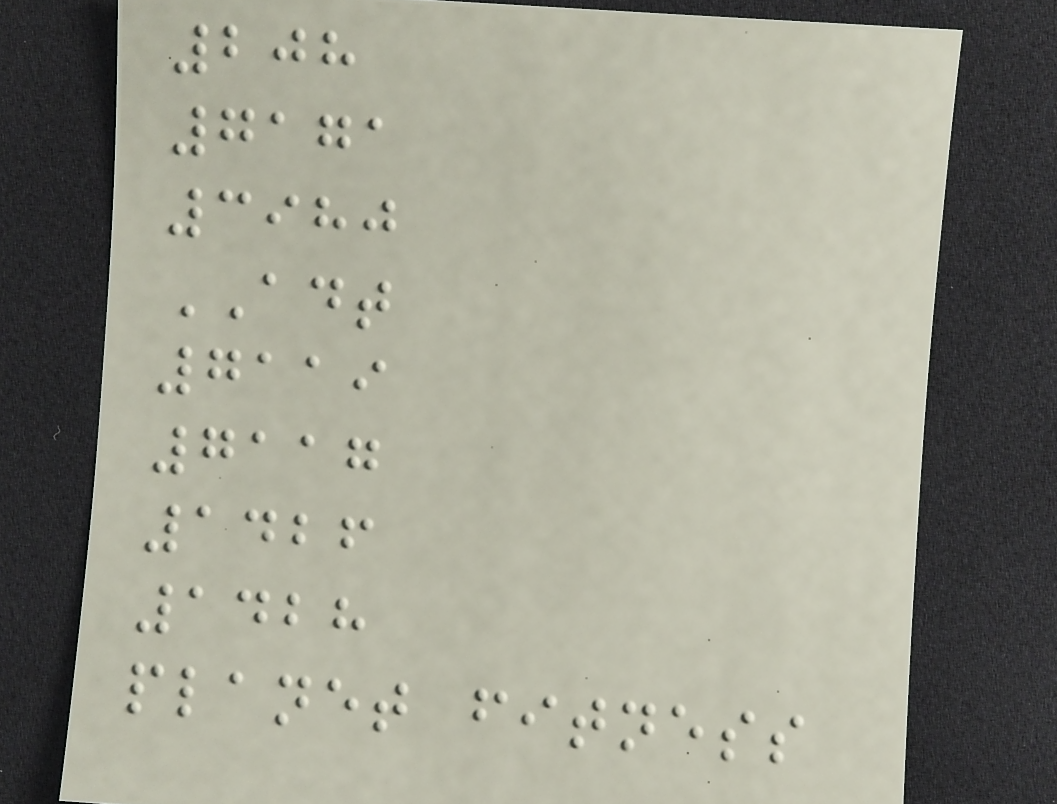208
7171
3980
ADT
7119
7117
1426
1428
planet fitness
